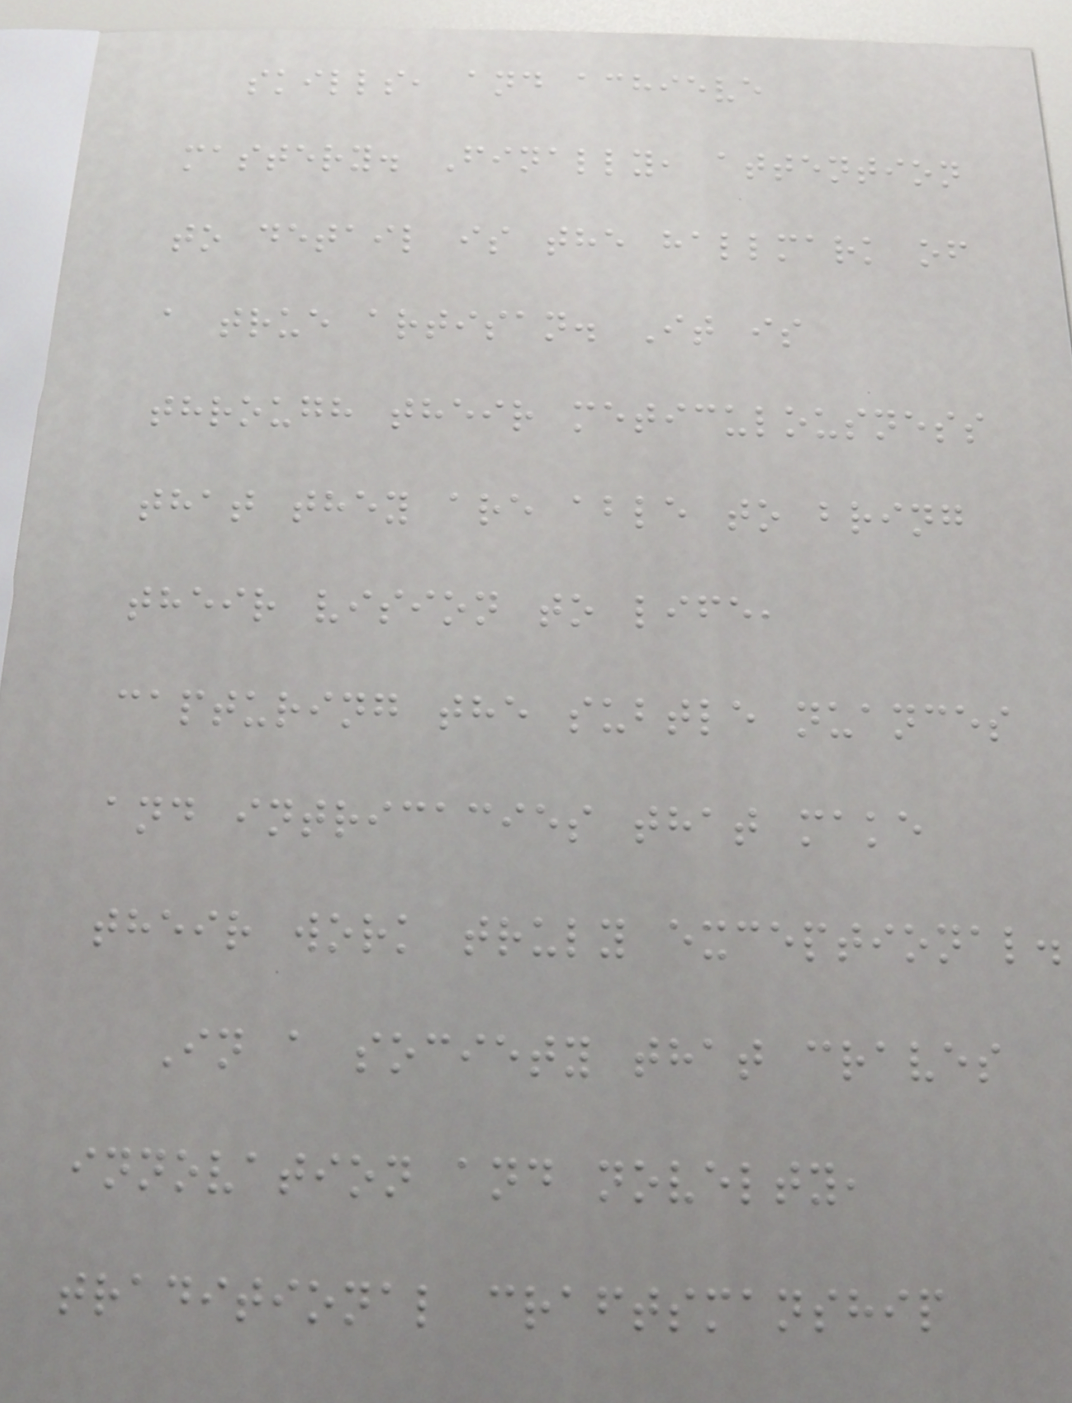skills, and achieve
mastery. Finally, attention
to detail is the hallmark of
a true artisan. It is
through their meticulousness
that they are able to bring
their vision to life,
capturing the subtle nuances
and intricacies that make
their work truly exceptional.
In a society that craves
innovation and novelty,
traditional craftsmanship
